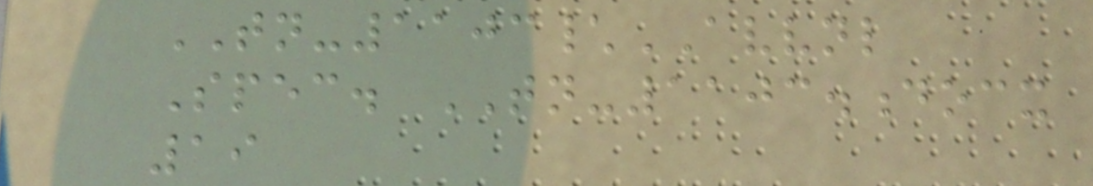TN-1103\AVVNL
Spec. TN-1103.docx
19
